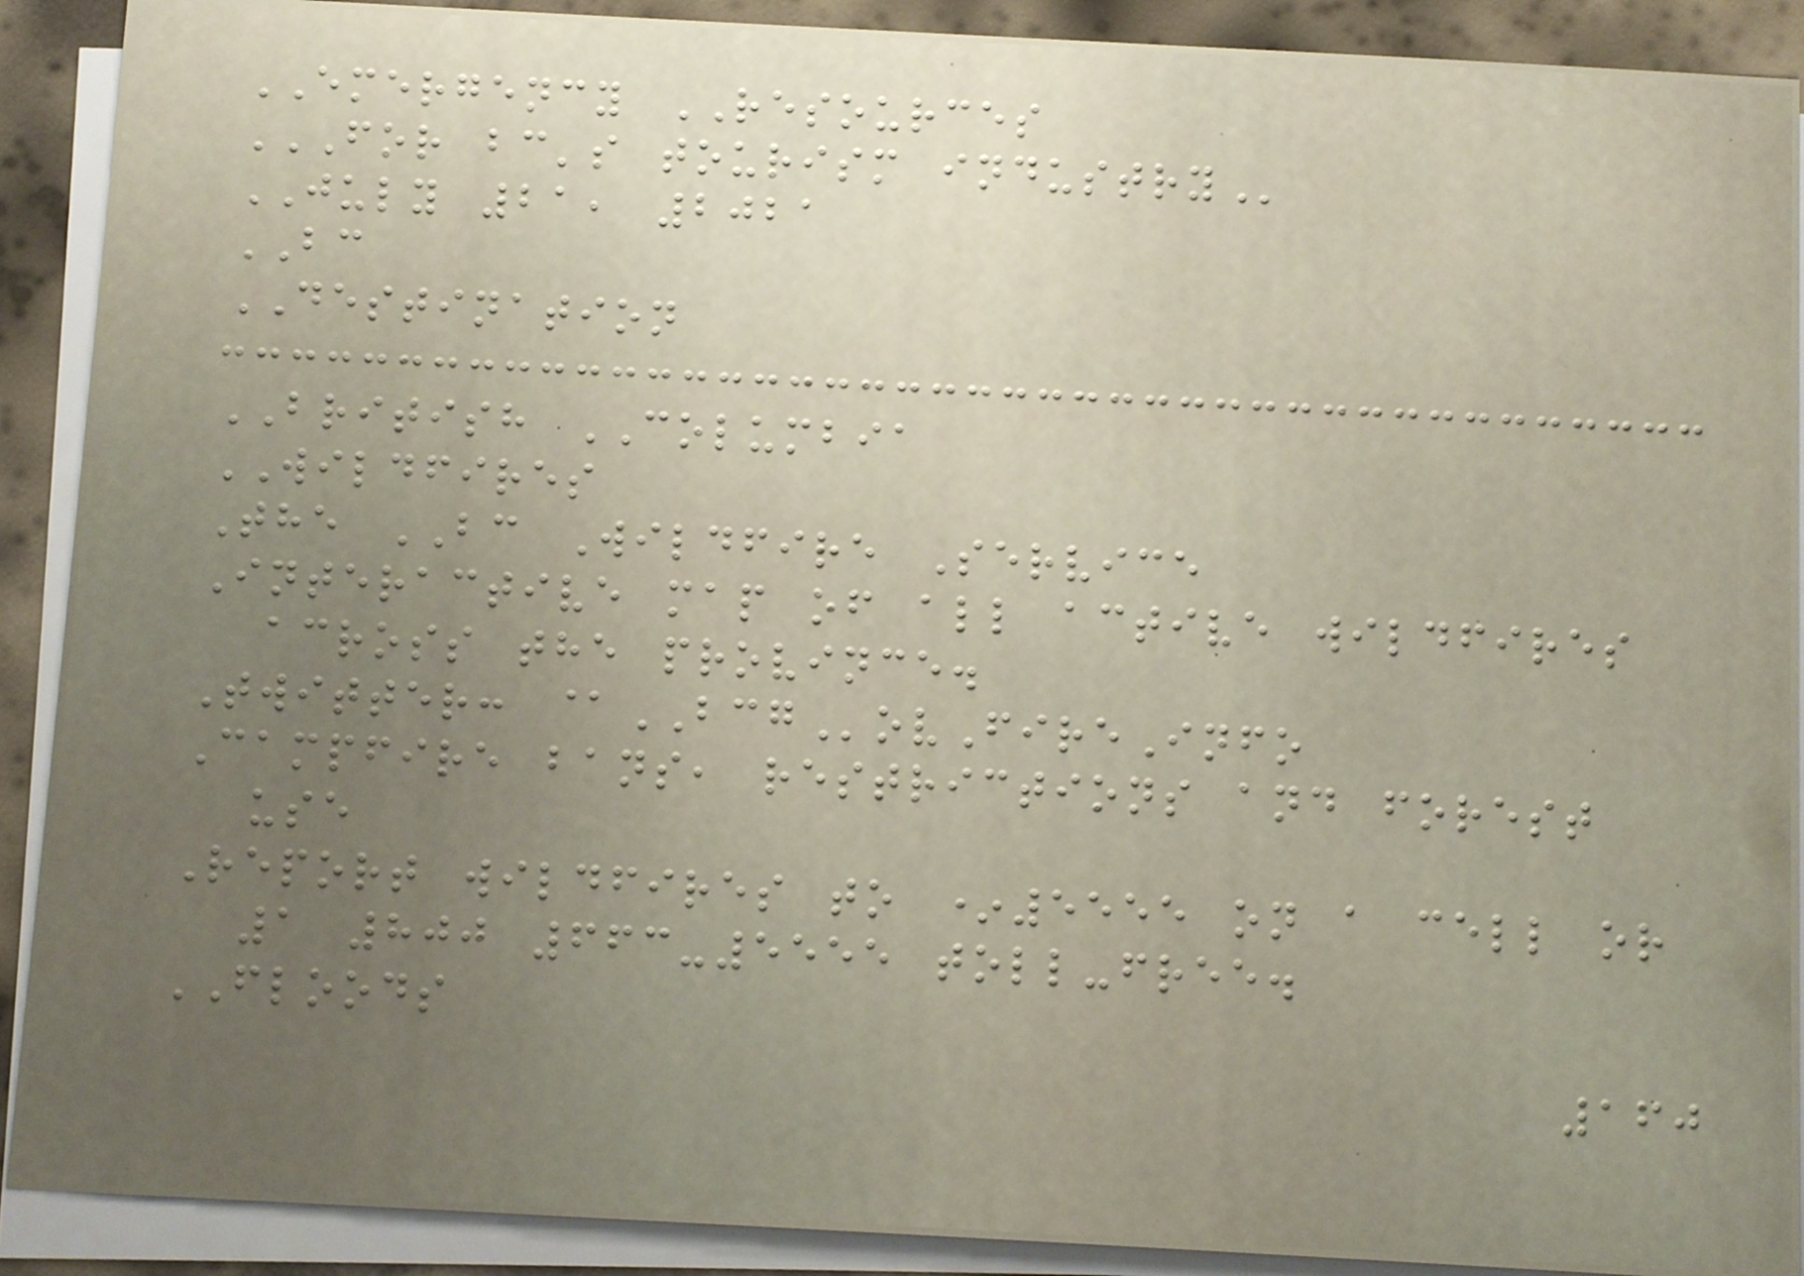EMERGENCY RESOURCES
FOR BC'S TOURISM INDUSTRY
JULY 21, 2021
BC
DESTINATION
BRITISH COLUMBIA
WILDFIRES
The BC Wildfire Service
Interactive map of all active wildfires
across the province.
Twitter: @BCGovFireInfo
Campfire bans, restrictions and forest
use
Report wildfires to *5555 on a cell or
1 800 663-5555 toll-free.
FLOODS
160
